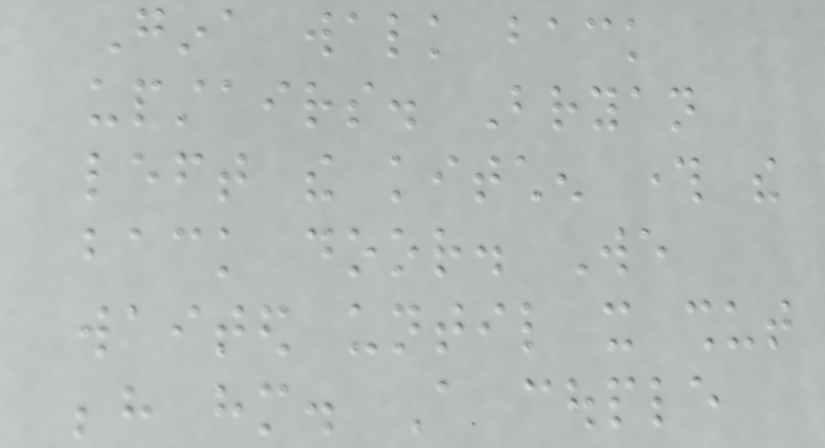Gina walk back
upstairs. Bryan
left the kitchen through the
back door. We
waited until it shut
behind him. A couple
